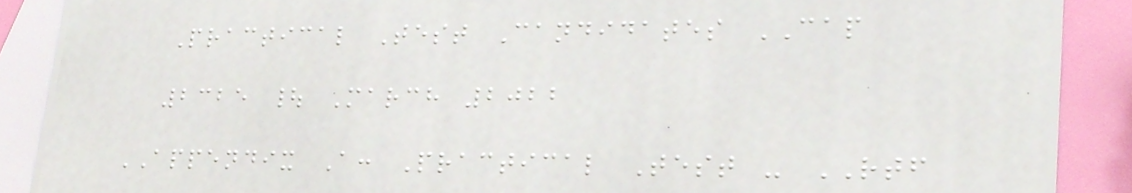Practical Test Candidates CAP
2325 | March 2022
APPENDIX A: Practical Test - RTF
